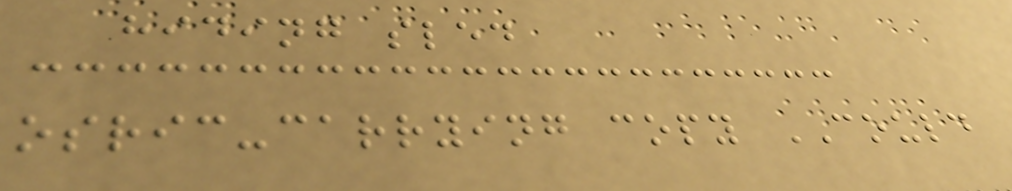hiding sled
osric-carrying copy COULD
